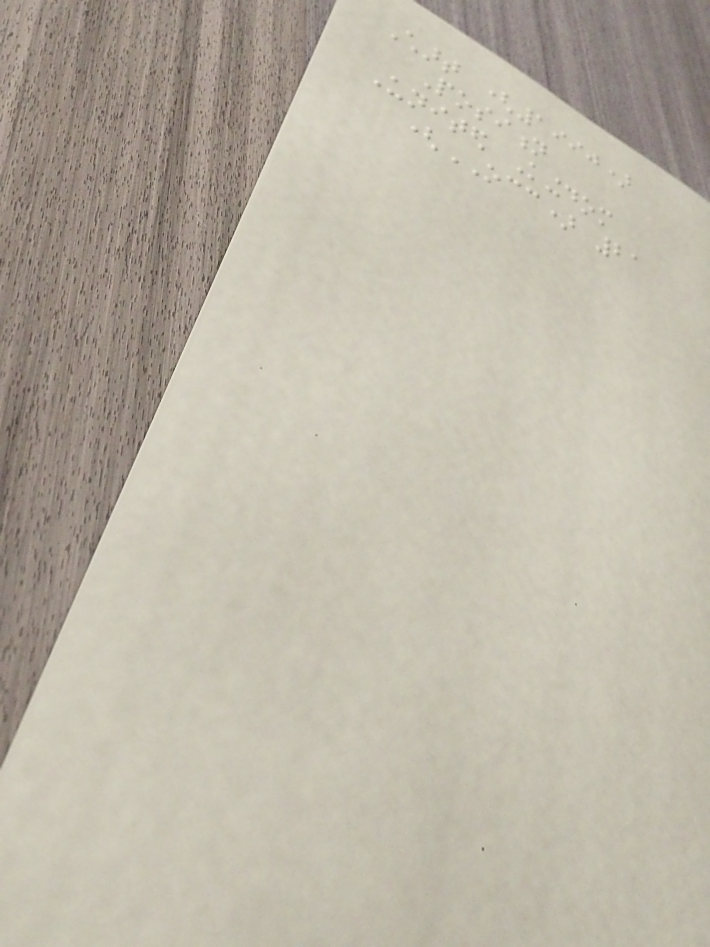Chart (1990)
Position
United Kingdom
(OCC) 21
